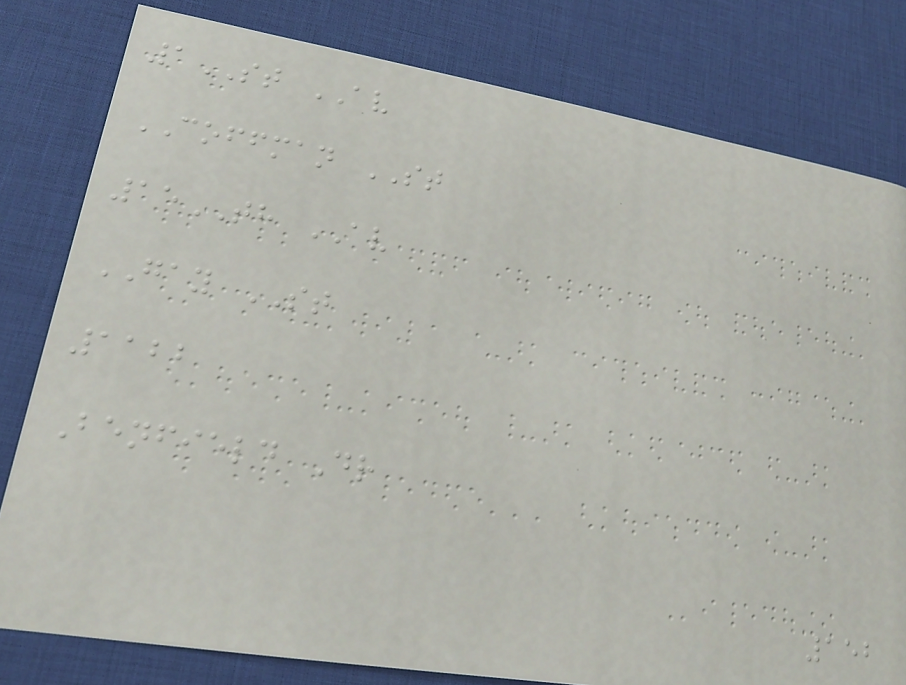1ST AV
COFFMAN ST
15TH AV
GAY ST
1122
Benfield Dr
152
